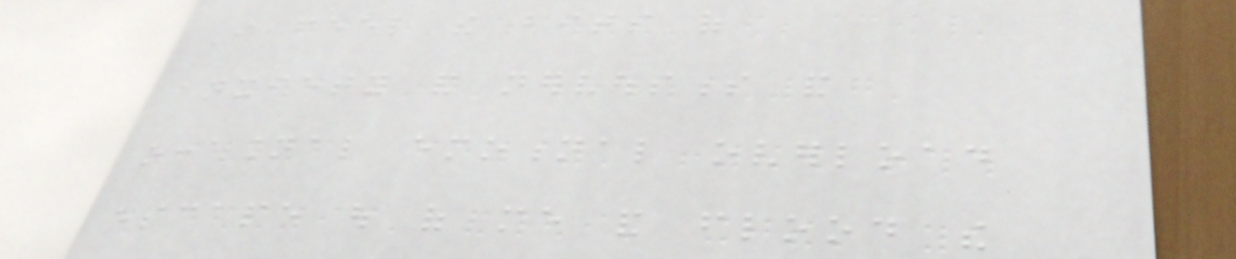I feel the bits of
anxiety and nervousness and
occasional emotional overload
escape out of me and flood the
